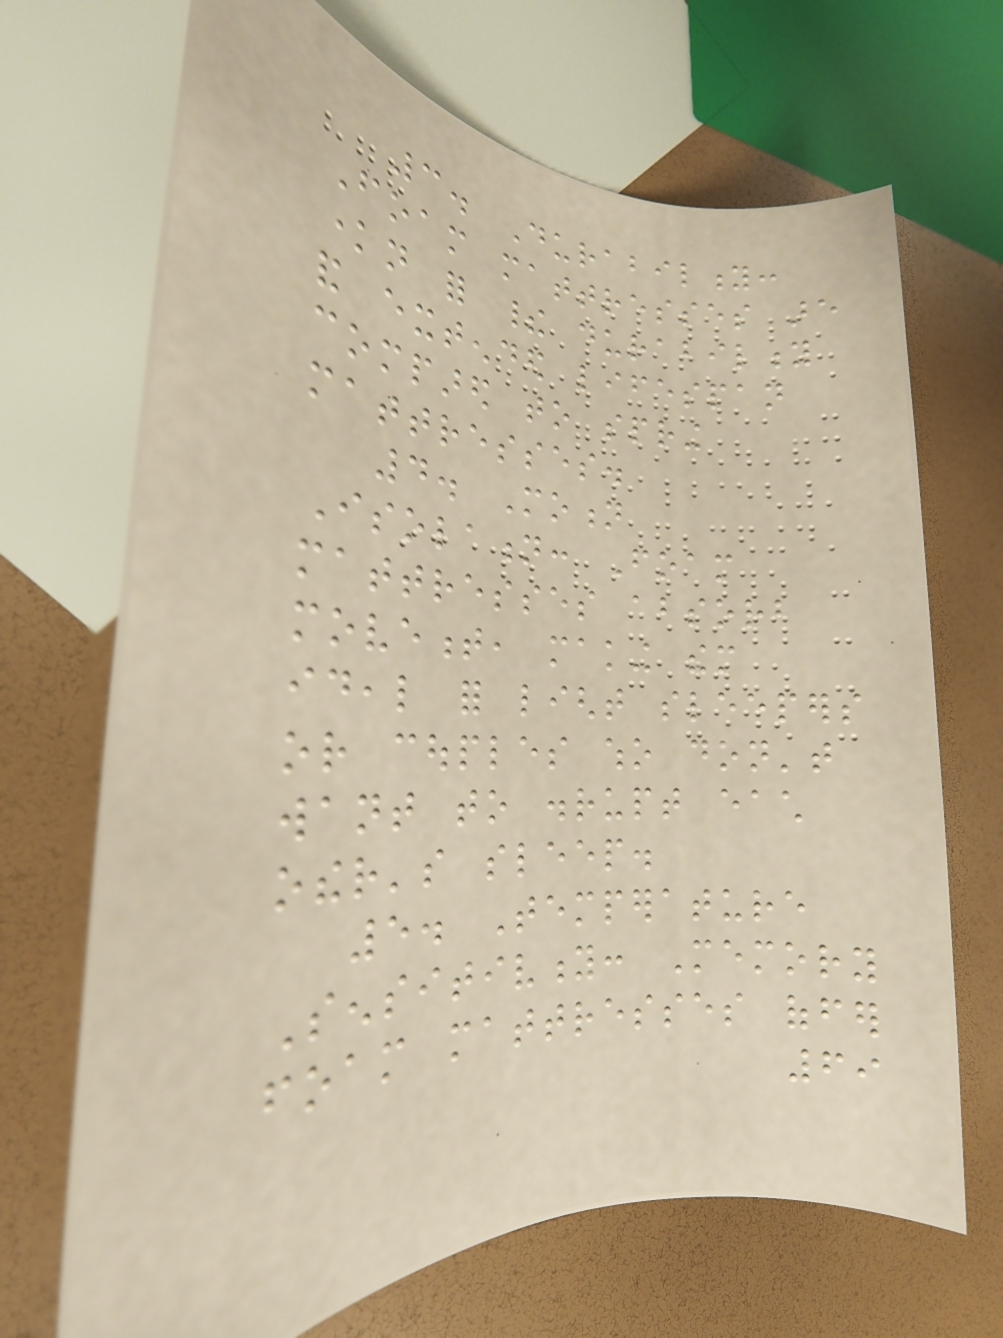3. Durability:
Foam mattresses are
known for their durability
and extended lifespan
compared to spring
mattresses.
4. Motion
Isolation: Foam
mattresses absorb
movement, making them
ideal for light sleepers
or couples who don't
want to disrupt each
other's sleep.
5. Temperature
Sensitivity: Memory
foam mattresses offer
69
